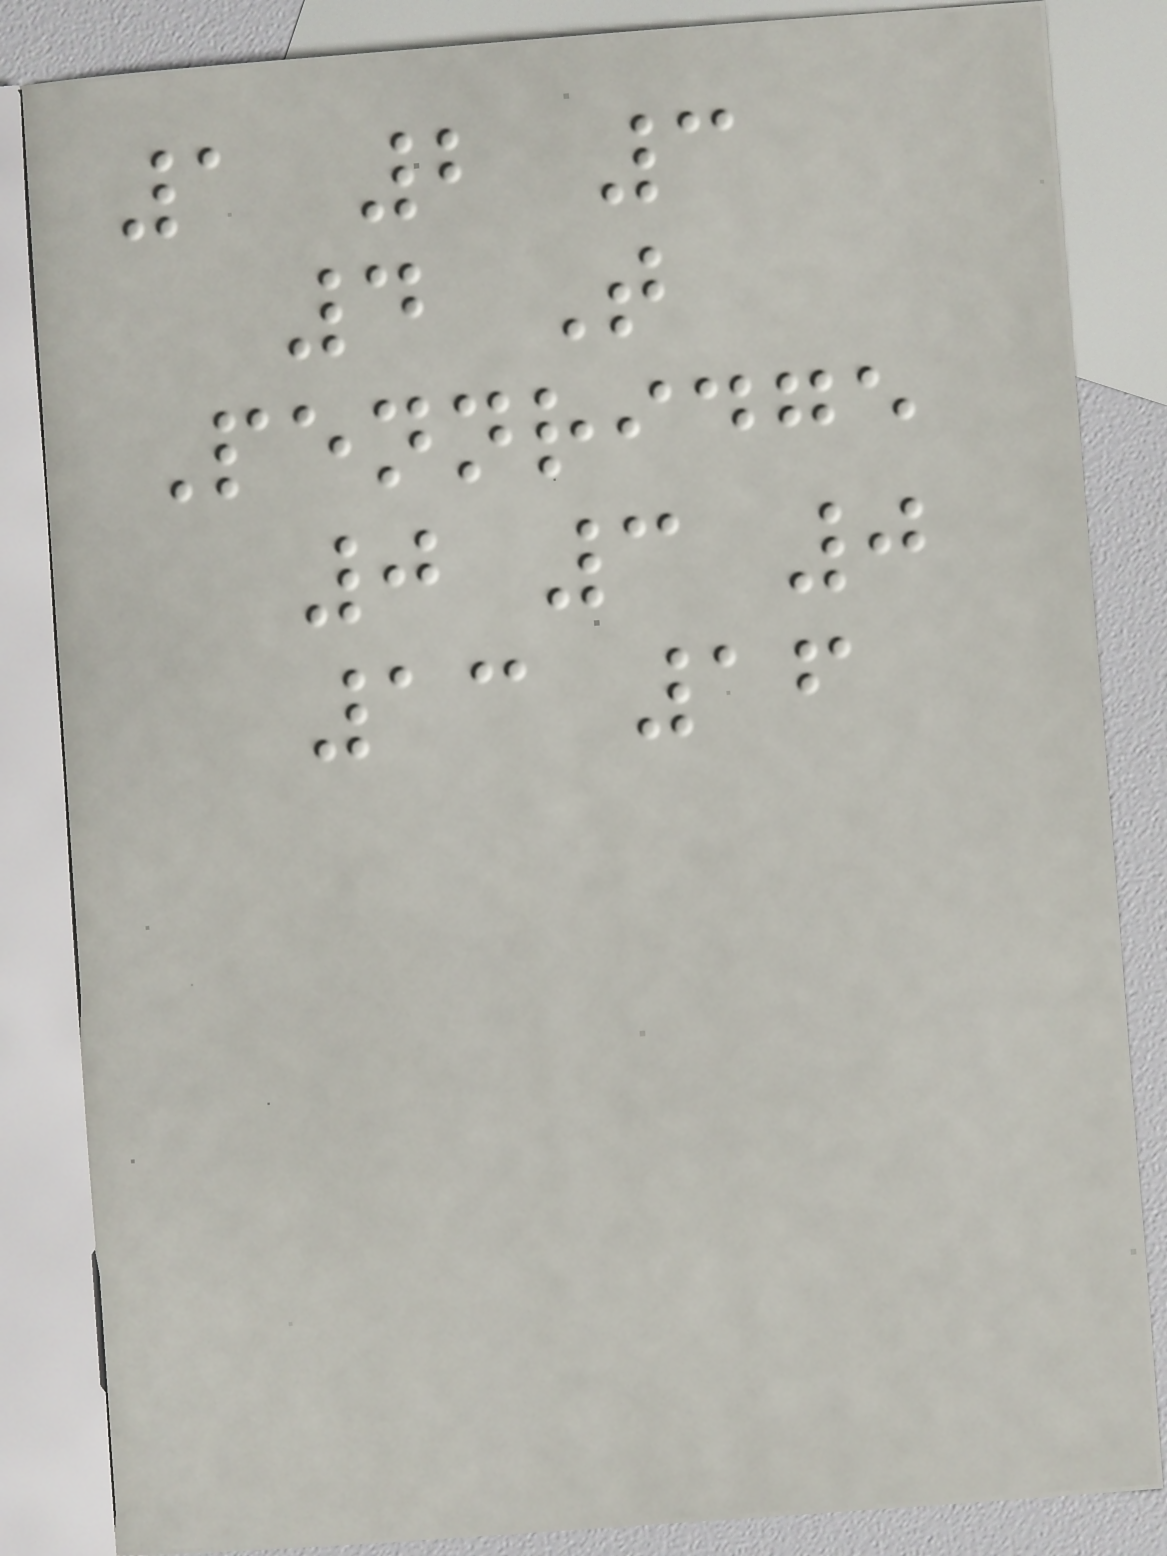1 2 3
4 T
Pennridge
0 3 0
13 16
